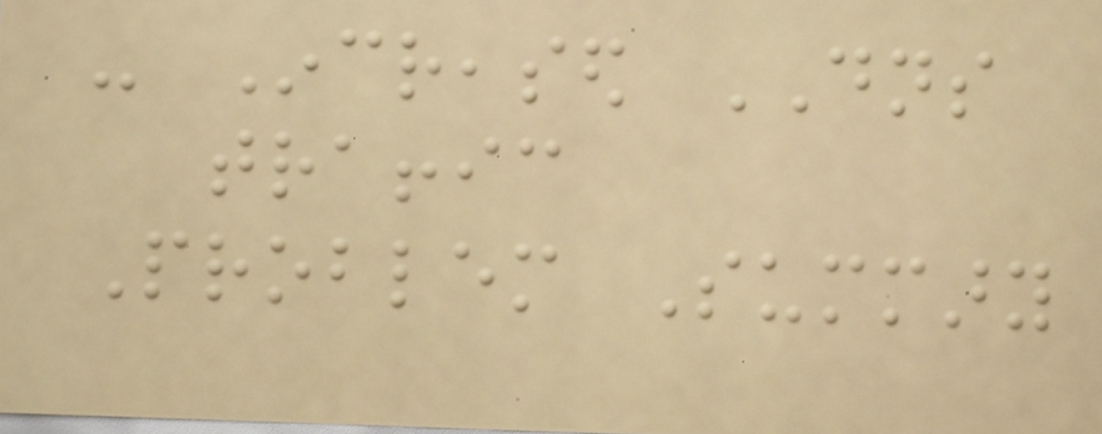- Increased DNS
traffic
Problem Summary
